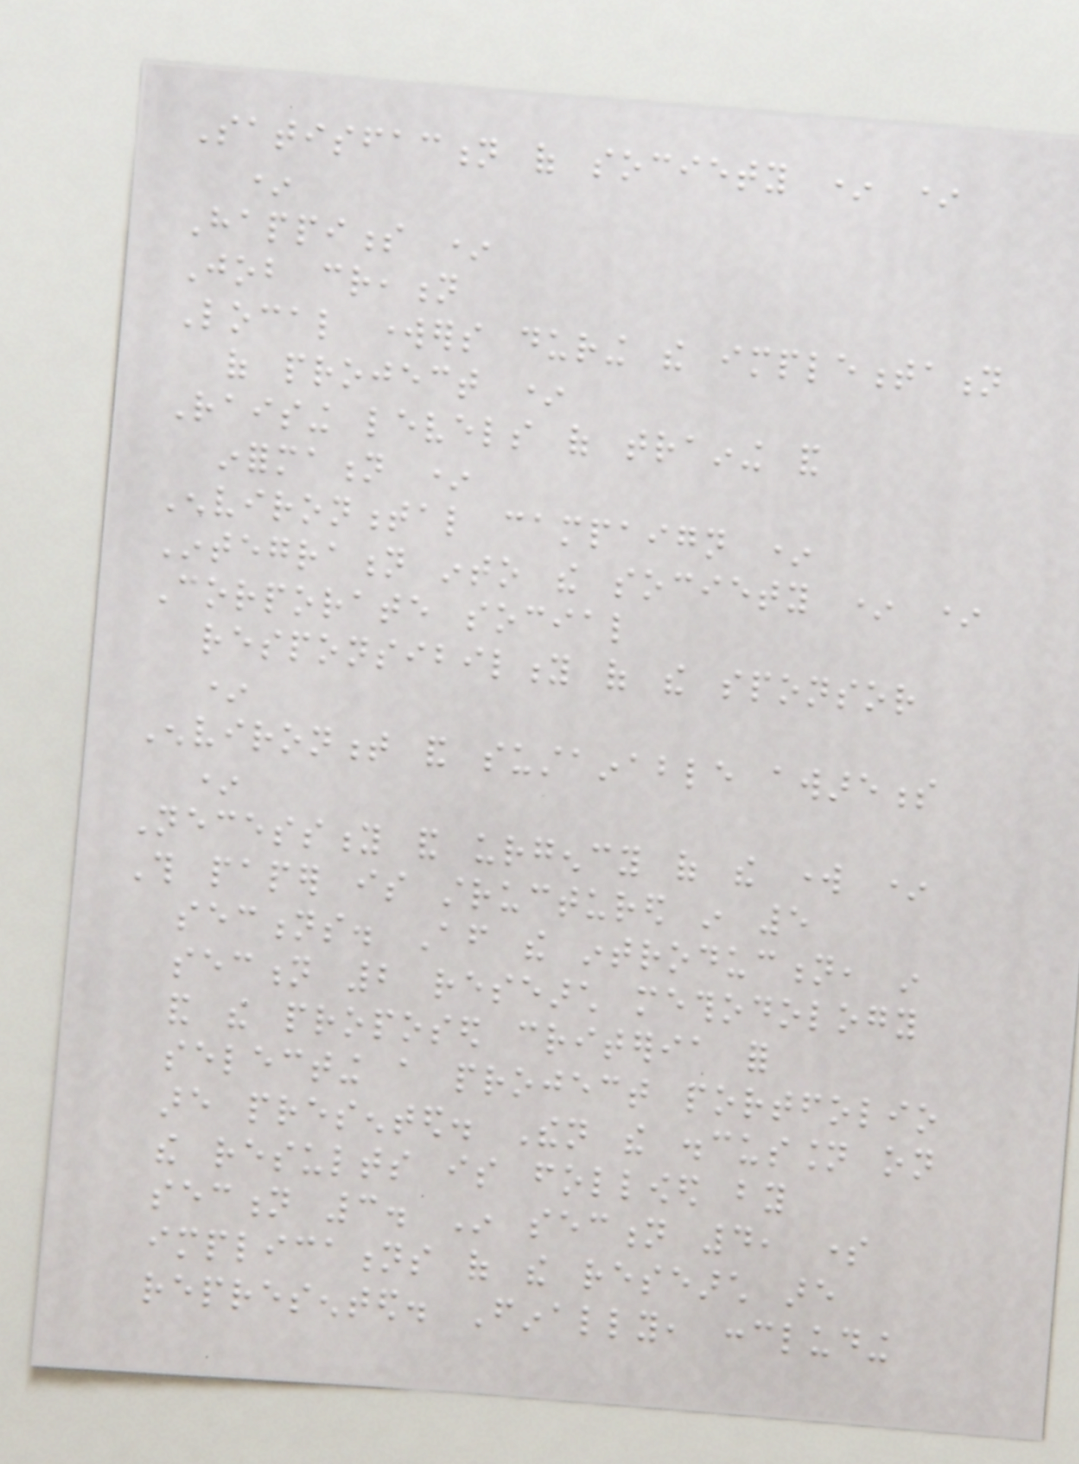Satisfaction of society * *
*
Happiness *
Job creation
Local workers during the implementation
of project *
Raising levels of training and
information *
Environmental campaign *
Integration into the society * *
Corporate social
responsibility of the sponsor
*
Environment and sustainable awareness
*
Necessity and urgency of the work *
This paper is structured in 5
sections. After the introduction, in
section 2 research methodology
and the proposed criteria for
selecting a project portfolio
are presented. Then the discussion on
the results is followed by
section 3. In section 4, some
implications of the research are
represented. Finally, concluding
